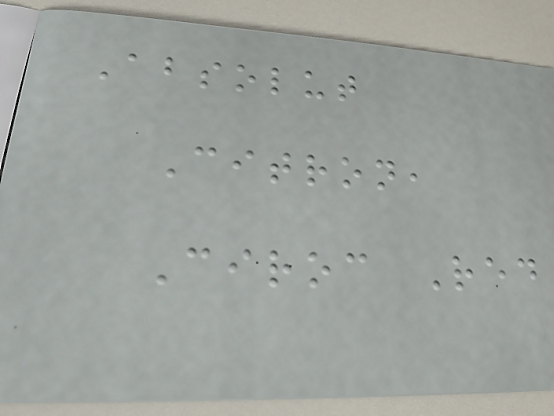Absolut
Citron,
Ciroc Red
